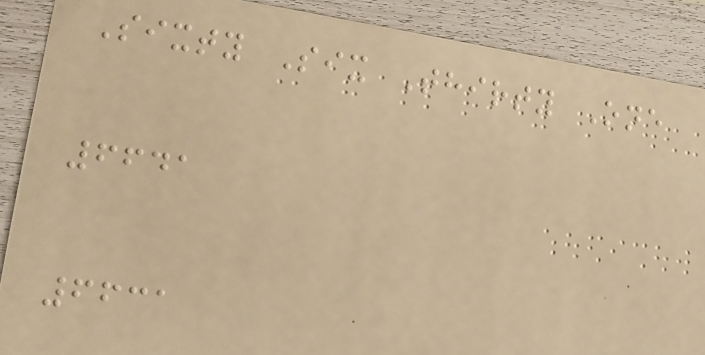Sixty Six Thirty One
6641
6631
